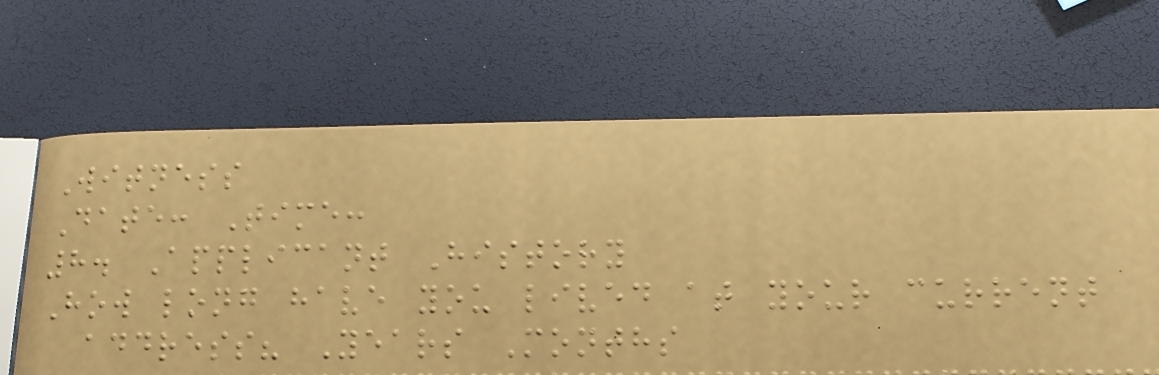Witness
Date: Time:
8. Applicant History
How long have you lived at your current
address? Years Months
